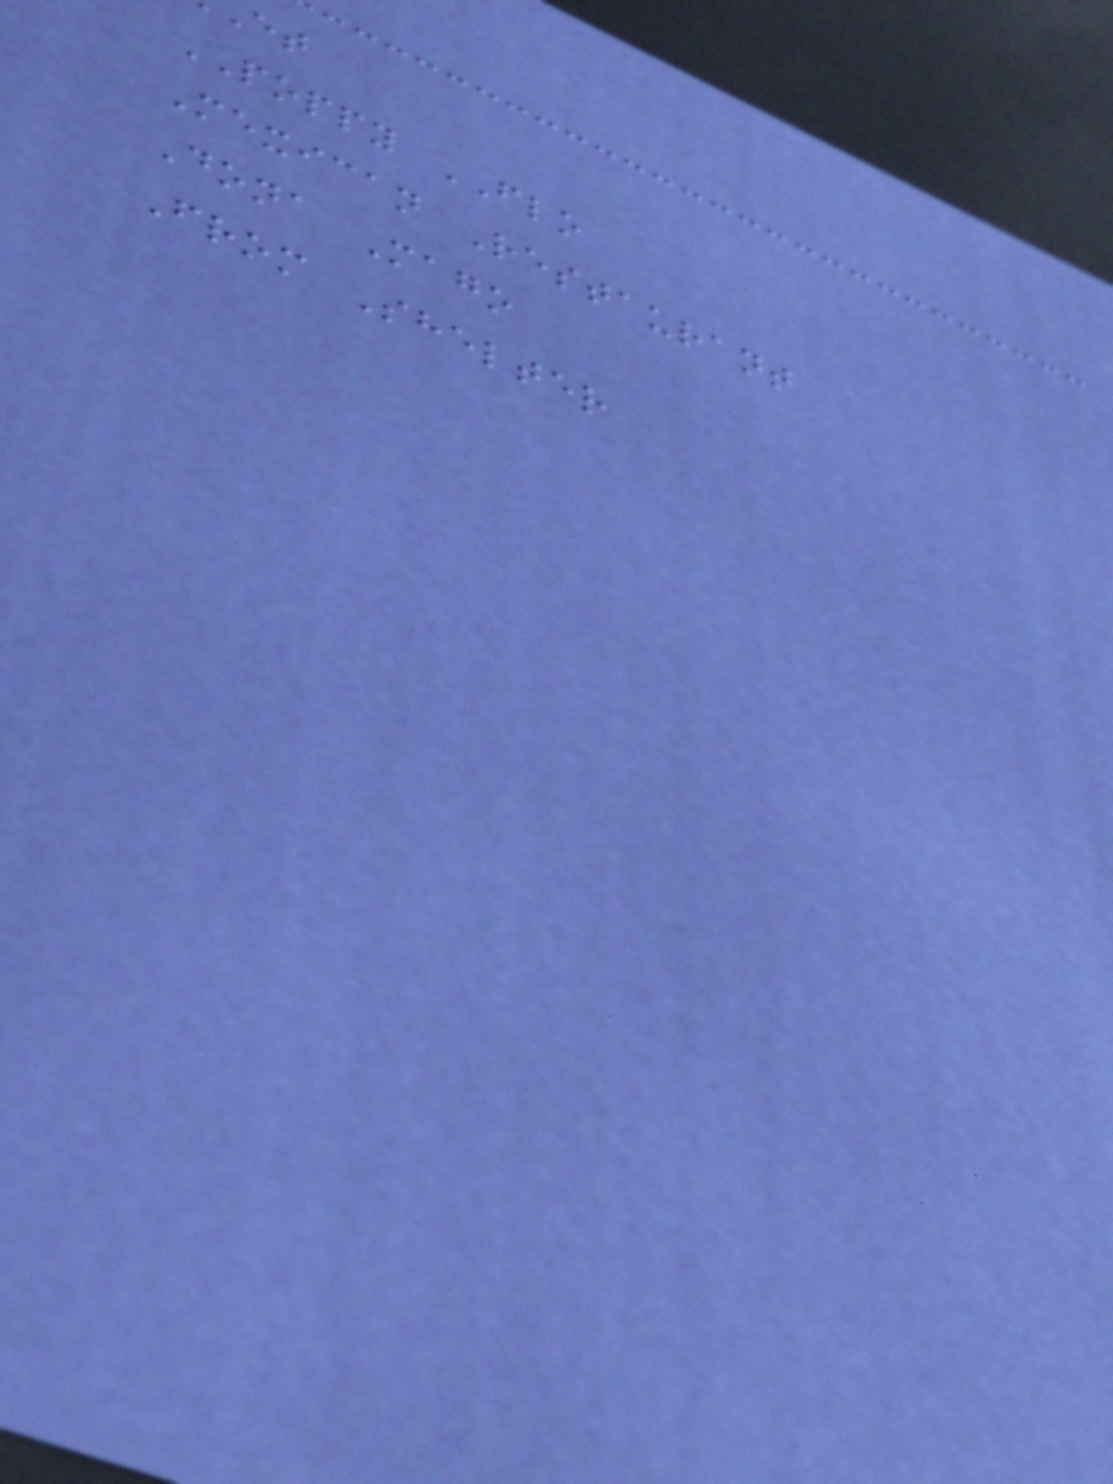POPPY FLO
Mexican Restaurant
Dona Mago
From Shelter
